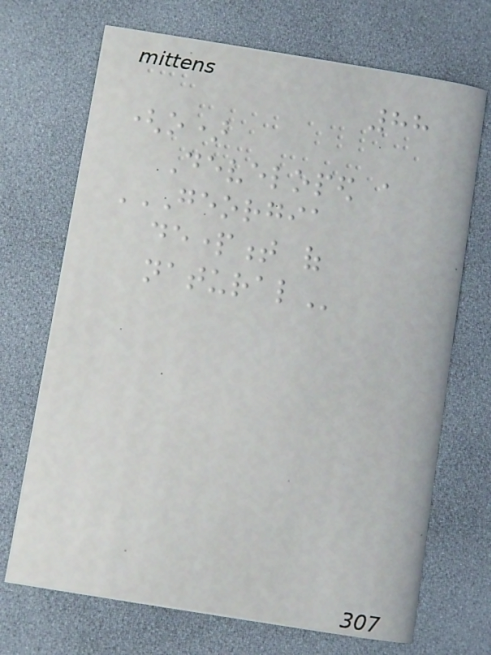88
(o)
Developed a
GEORGIA
DEPARTMENT OF
NATURAL
